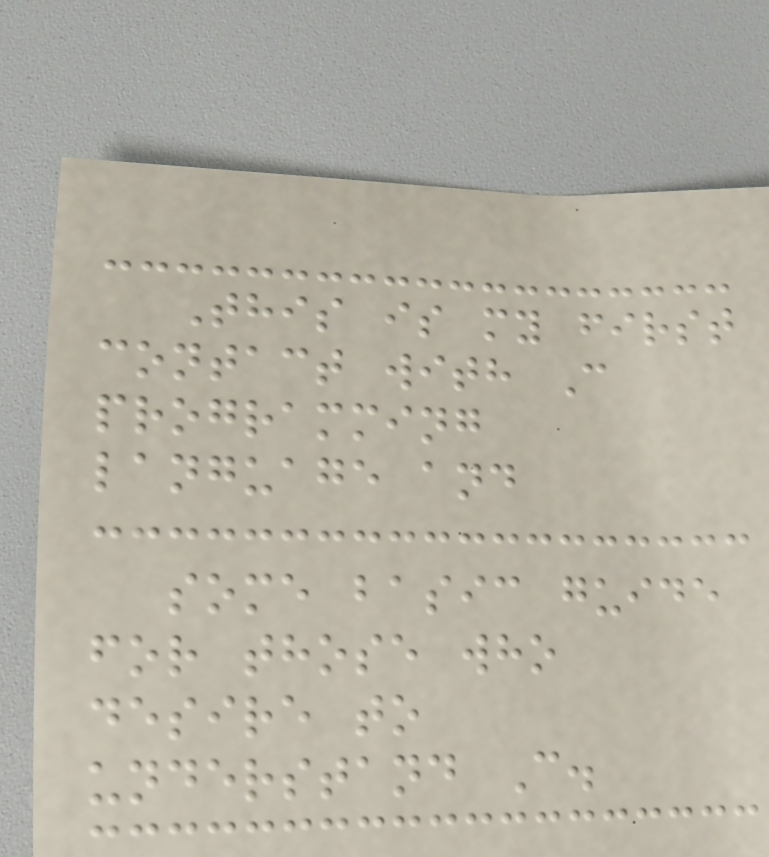This is my first
contact with C
programming
language and
some basic guide
for those who
desire to
understand C.
